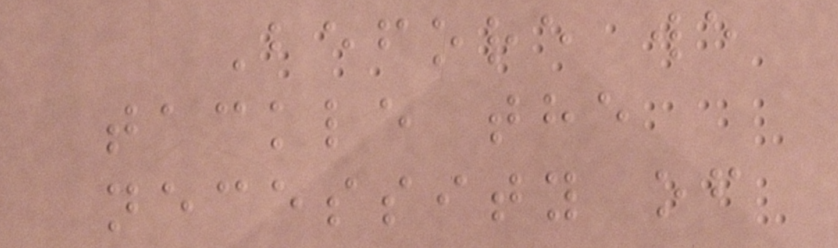Before we
tackle the
necessity of
